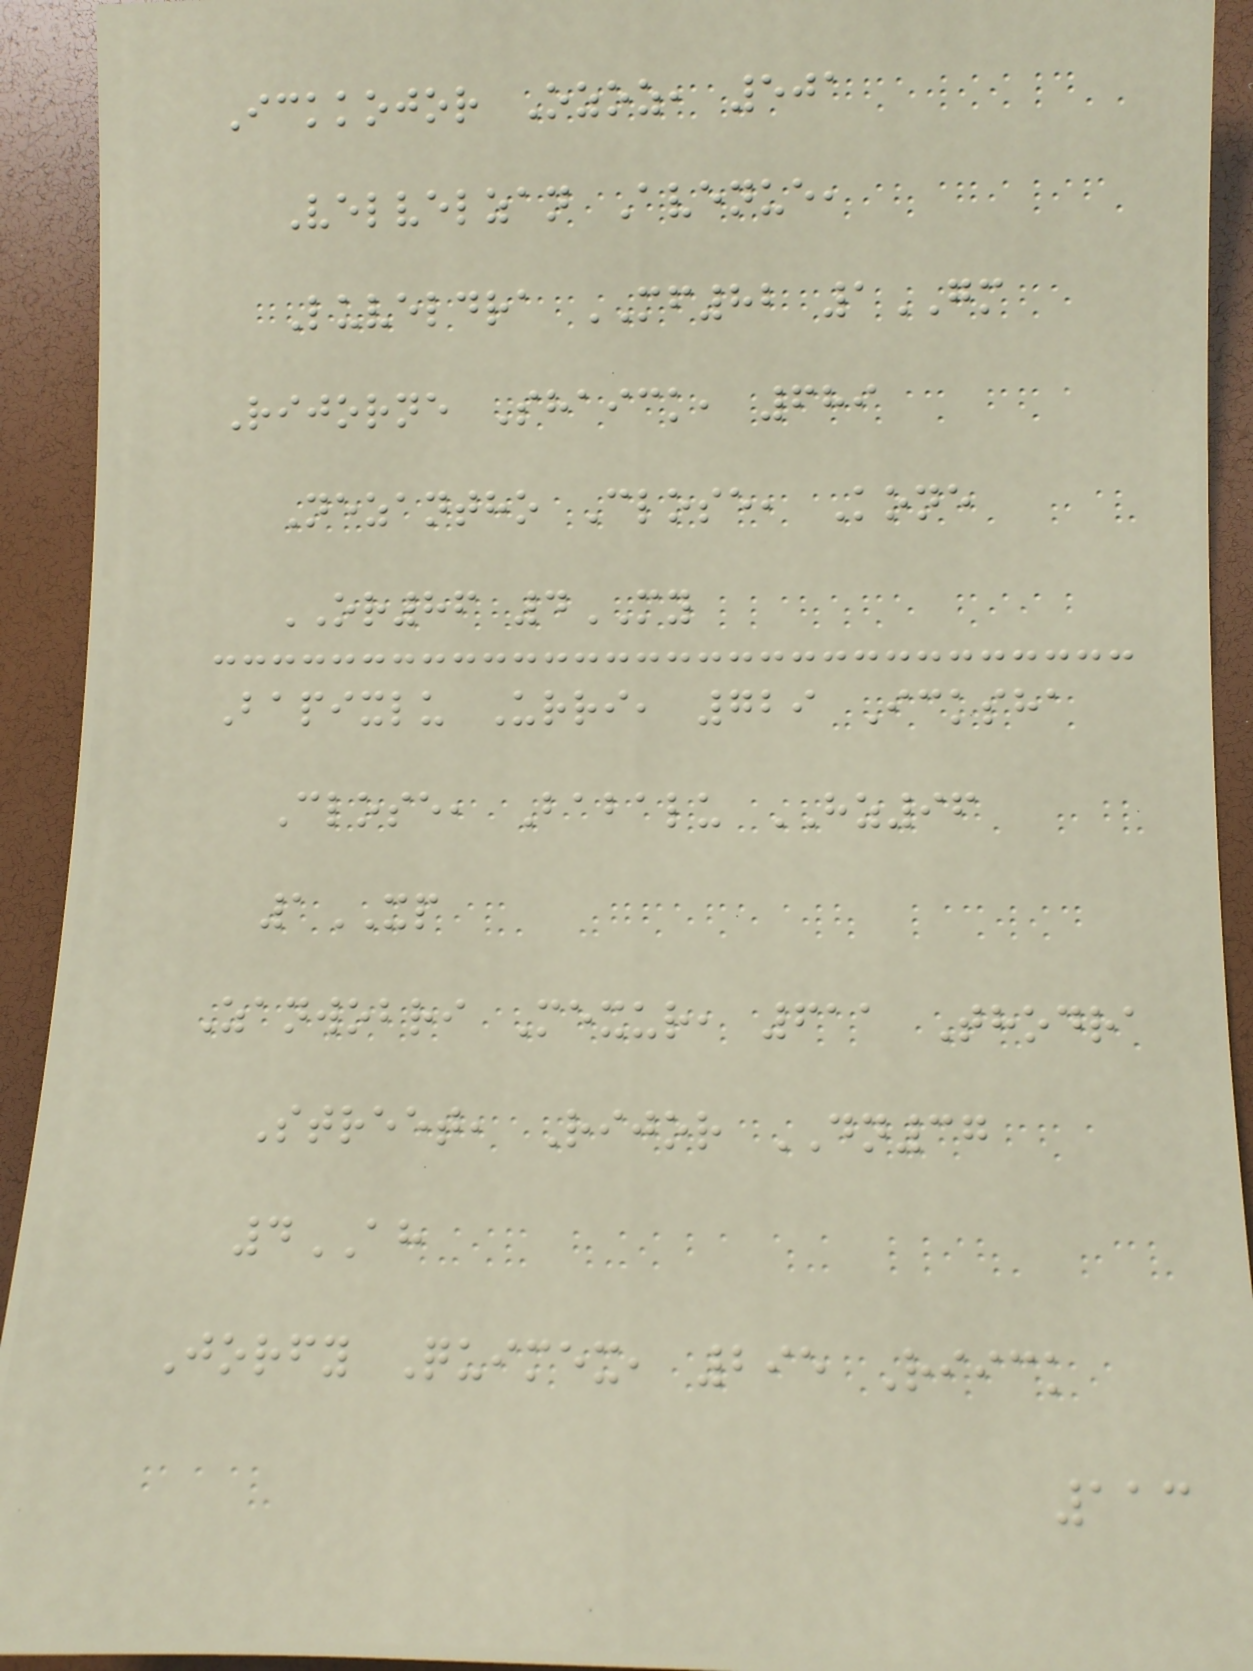Ickkojor Ozoz, 501
Velvelzan Avenue,
Luveldra MF82 1GM
Rijorne Shaick, 689
Nezantho Close, Kone
OR86 4MY
Bapixlu Urri, 729 Icksha
Close, Babalu HZ96
1XP
Zanwobri Mexur, 611 Thodra
Street, Rijor DN37
4AH
Jorfy Quimex, 295 Riick
113
